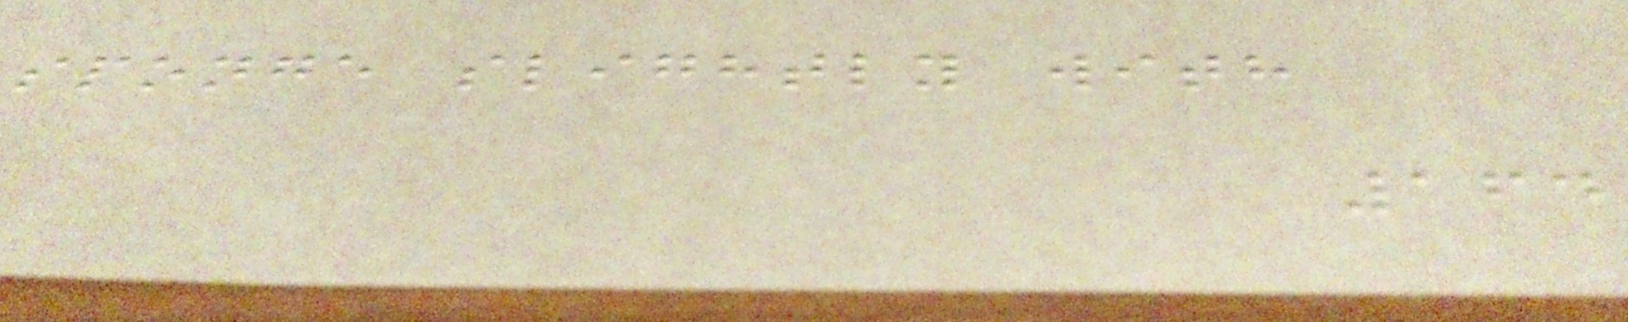sponge slightly with
164
